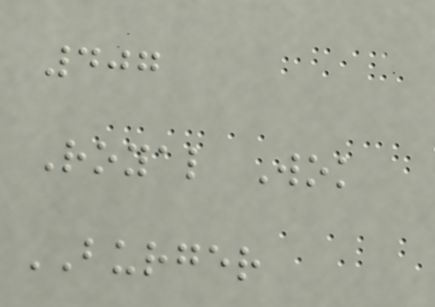407
Royal Wok
BURGER
